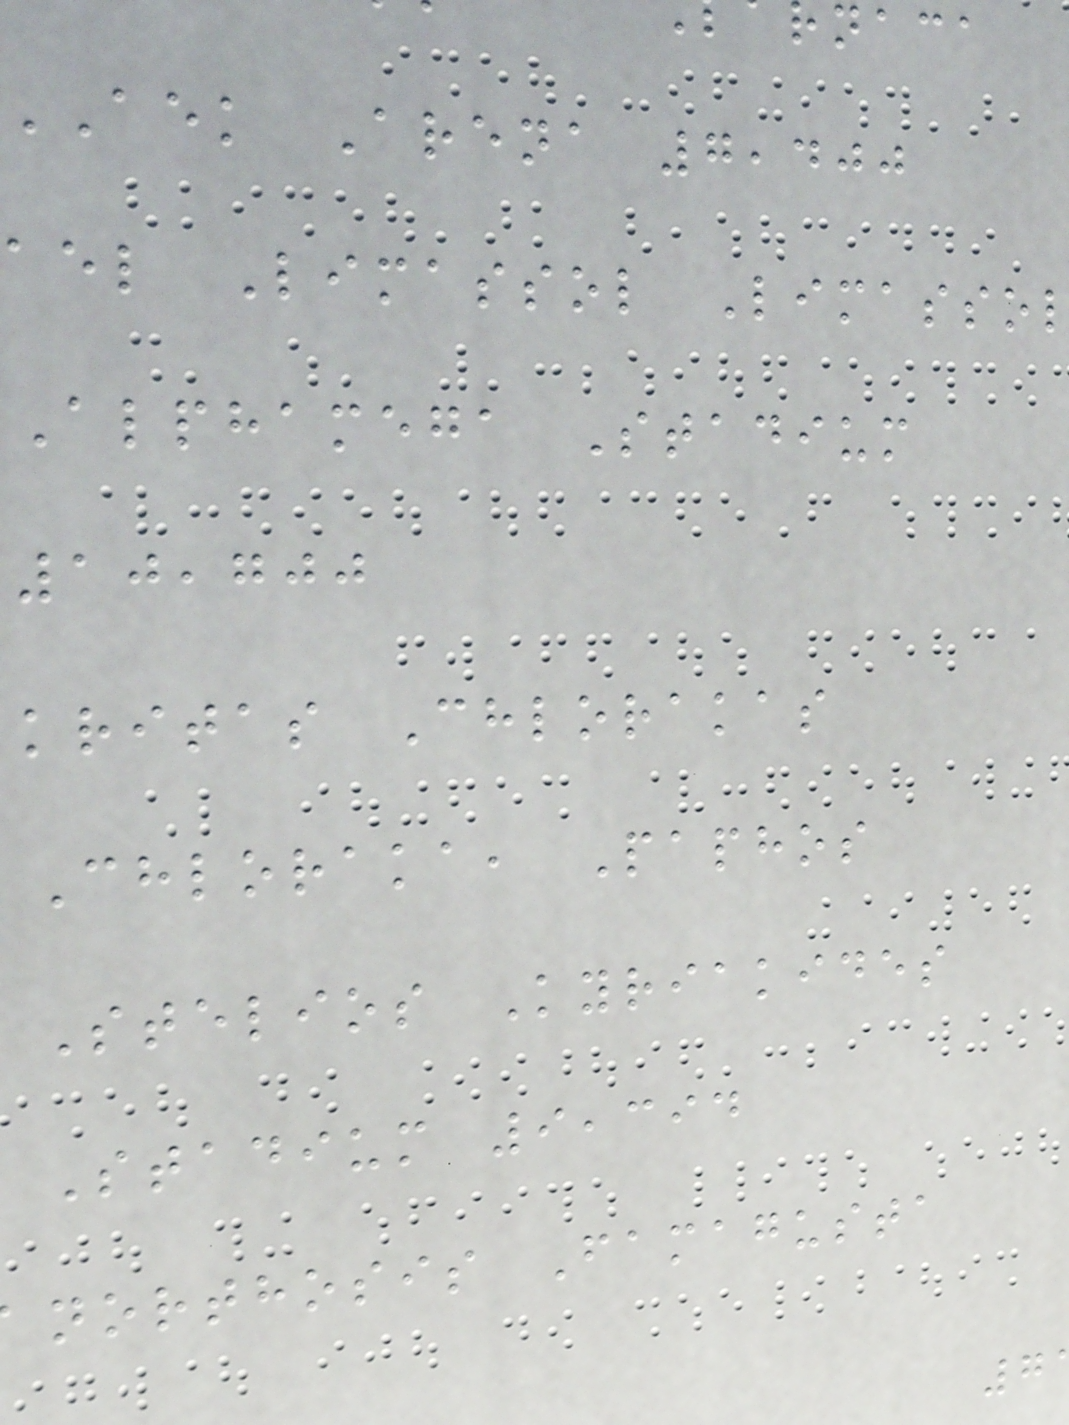AEK Arena 7,400
ael Limassol Limasso
Alphamega Stadium
10,700
kritas Chlorakas
Chloraka, Paphos
Stelios Kyriakides
Stadium 9,394
northosis Famagusta
